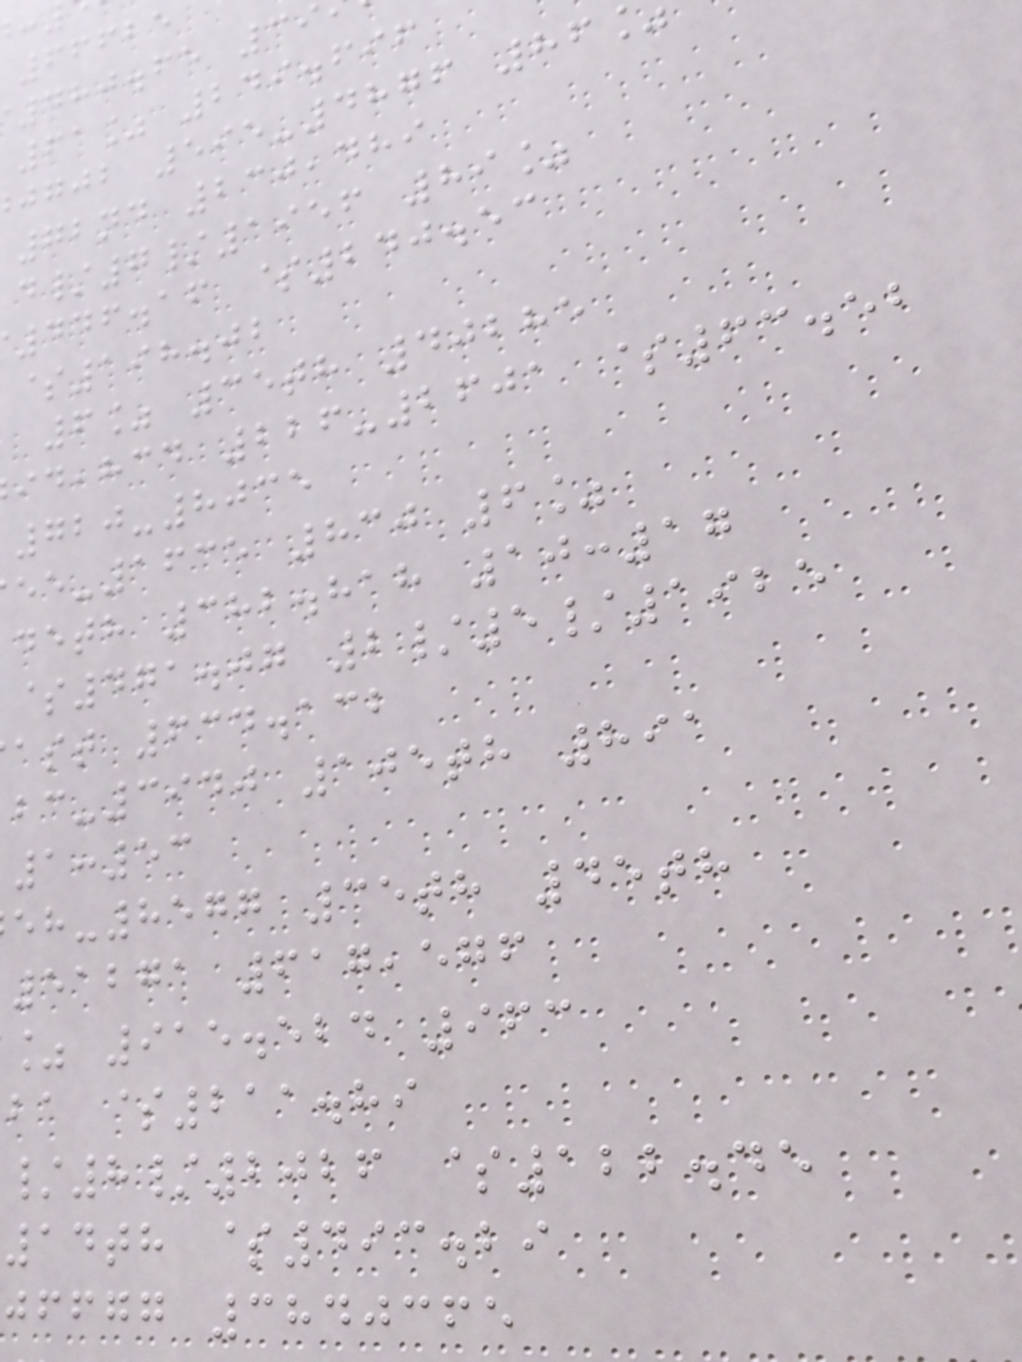66625
480.65 39
61% 249.696
jgjb 595-4876 86
72nd 230,489
/7/1956 89%
446.16 $240.53
$198.02
6% 35th 40285
,hcd 226-2601 $63.52
720-8035
-1635 830 6%
deth 382.818 10:17
$471.07 2/5/1925
ast 634.132
-3940 105th 891
1:53
-8577 35th 45th
51271 617,576
% 915.524 963
ba $211.89
/8/2026 $122.45
14th $493.29
jffgg 3840365
